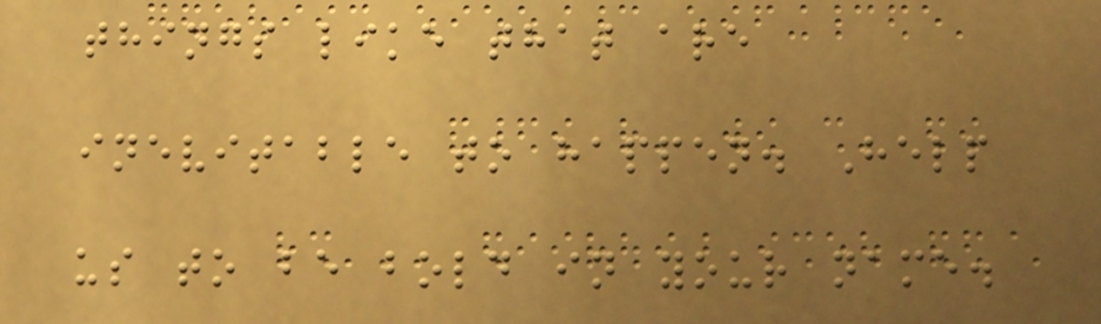things like that are
inevitable to happen. Help
us to be bold in your name.
